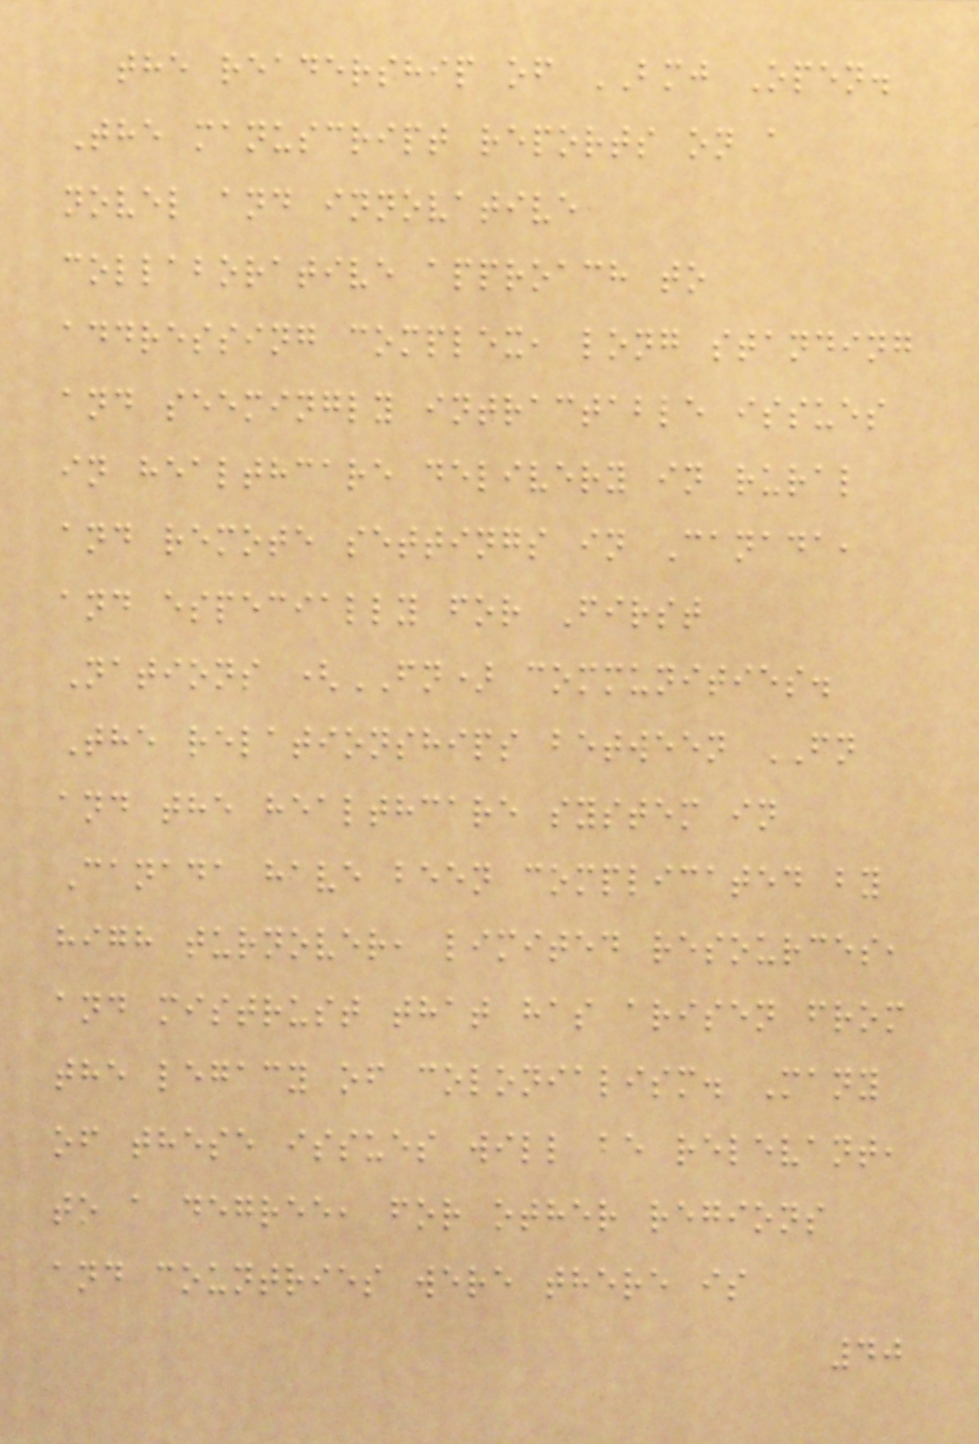the readership of BMJ Open.
The manuscript reports on a
novel and innovative
collaborative approach to
addressing complex, long standing
and seemingly intractable issues
in healthcare delivery in rural
and remote settings in Canada,
and especially for First
Nations (FN) communities.
The relationships between FN
and the healthcare system in
Canada have been complicated by
high turnover, limited resources,
and mistrust that has arisen from
the legacy of colonialism. Many
of these issues will be relevant,
to a degree, for other regions
and countries were there is
40
